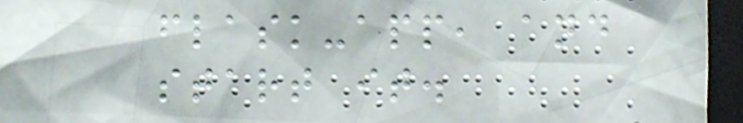flask-app, and
start it.
